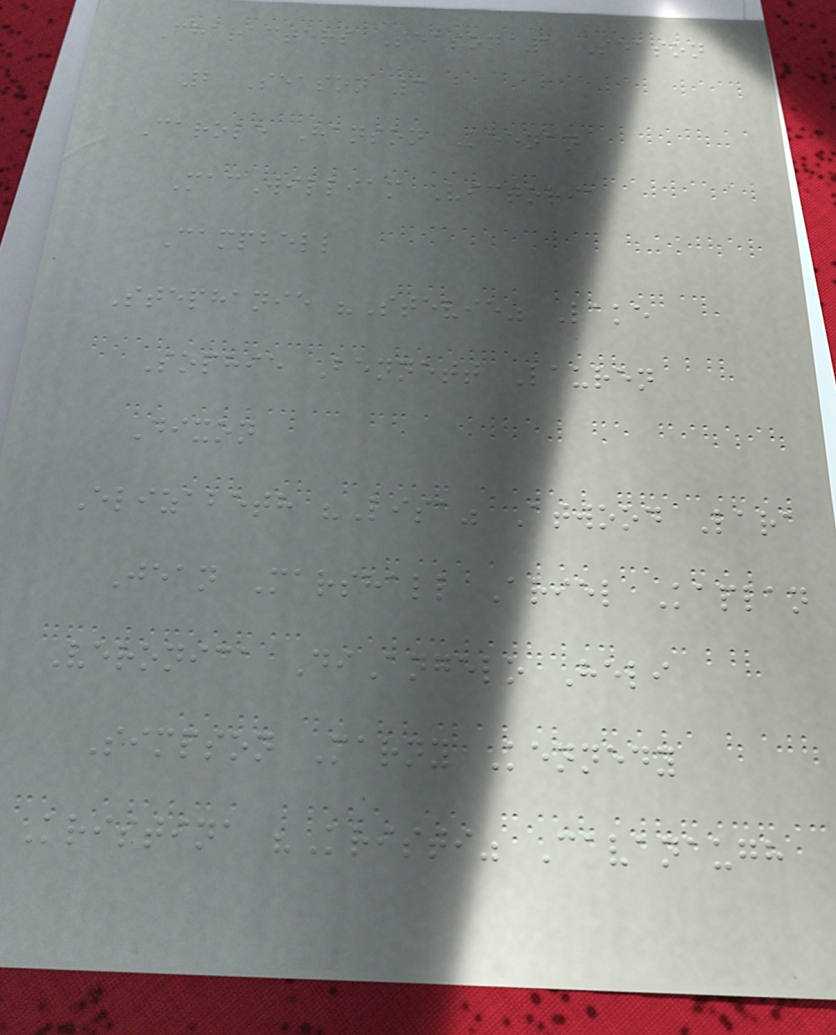Characters Season 1 Season
2 Season 3
Carole Hanson Keenan
MacWilliam Victoria
Campbell
Stephanie "Stevie" Lake
Sophie Bennett Lauren
Dixon
Elizabeth "Lisa" Atwood Lara
Jean Marshall Ariel Kaplan
Veronica DiAngelo Heli
Simpson Marny Kennedy
Kristina "Kristi" Cavanaugh
